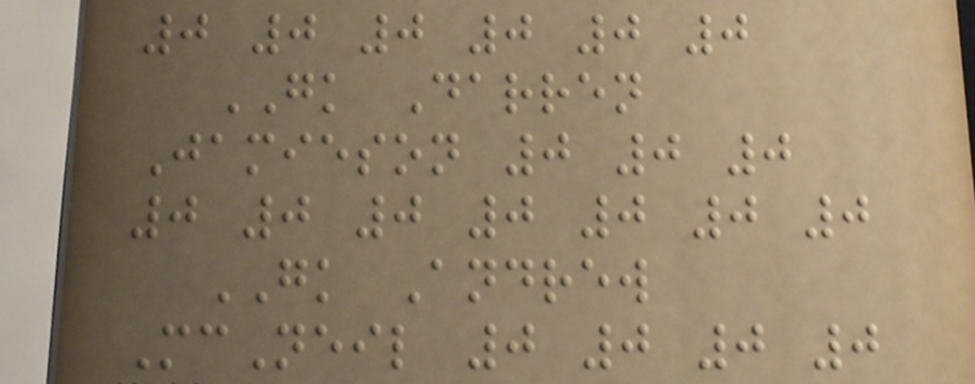0 0 0 0 0 0
GK Darren
Jamieson 0 0 0
0 0 0 0 0 0 0
GK Andrew
McNeil 0 0 0 0
